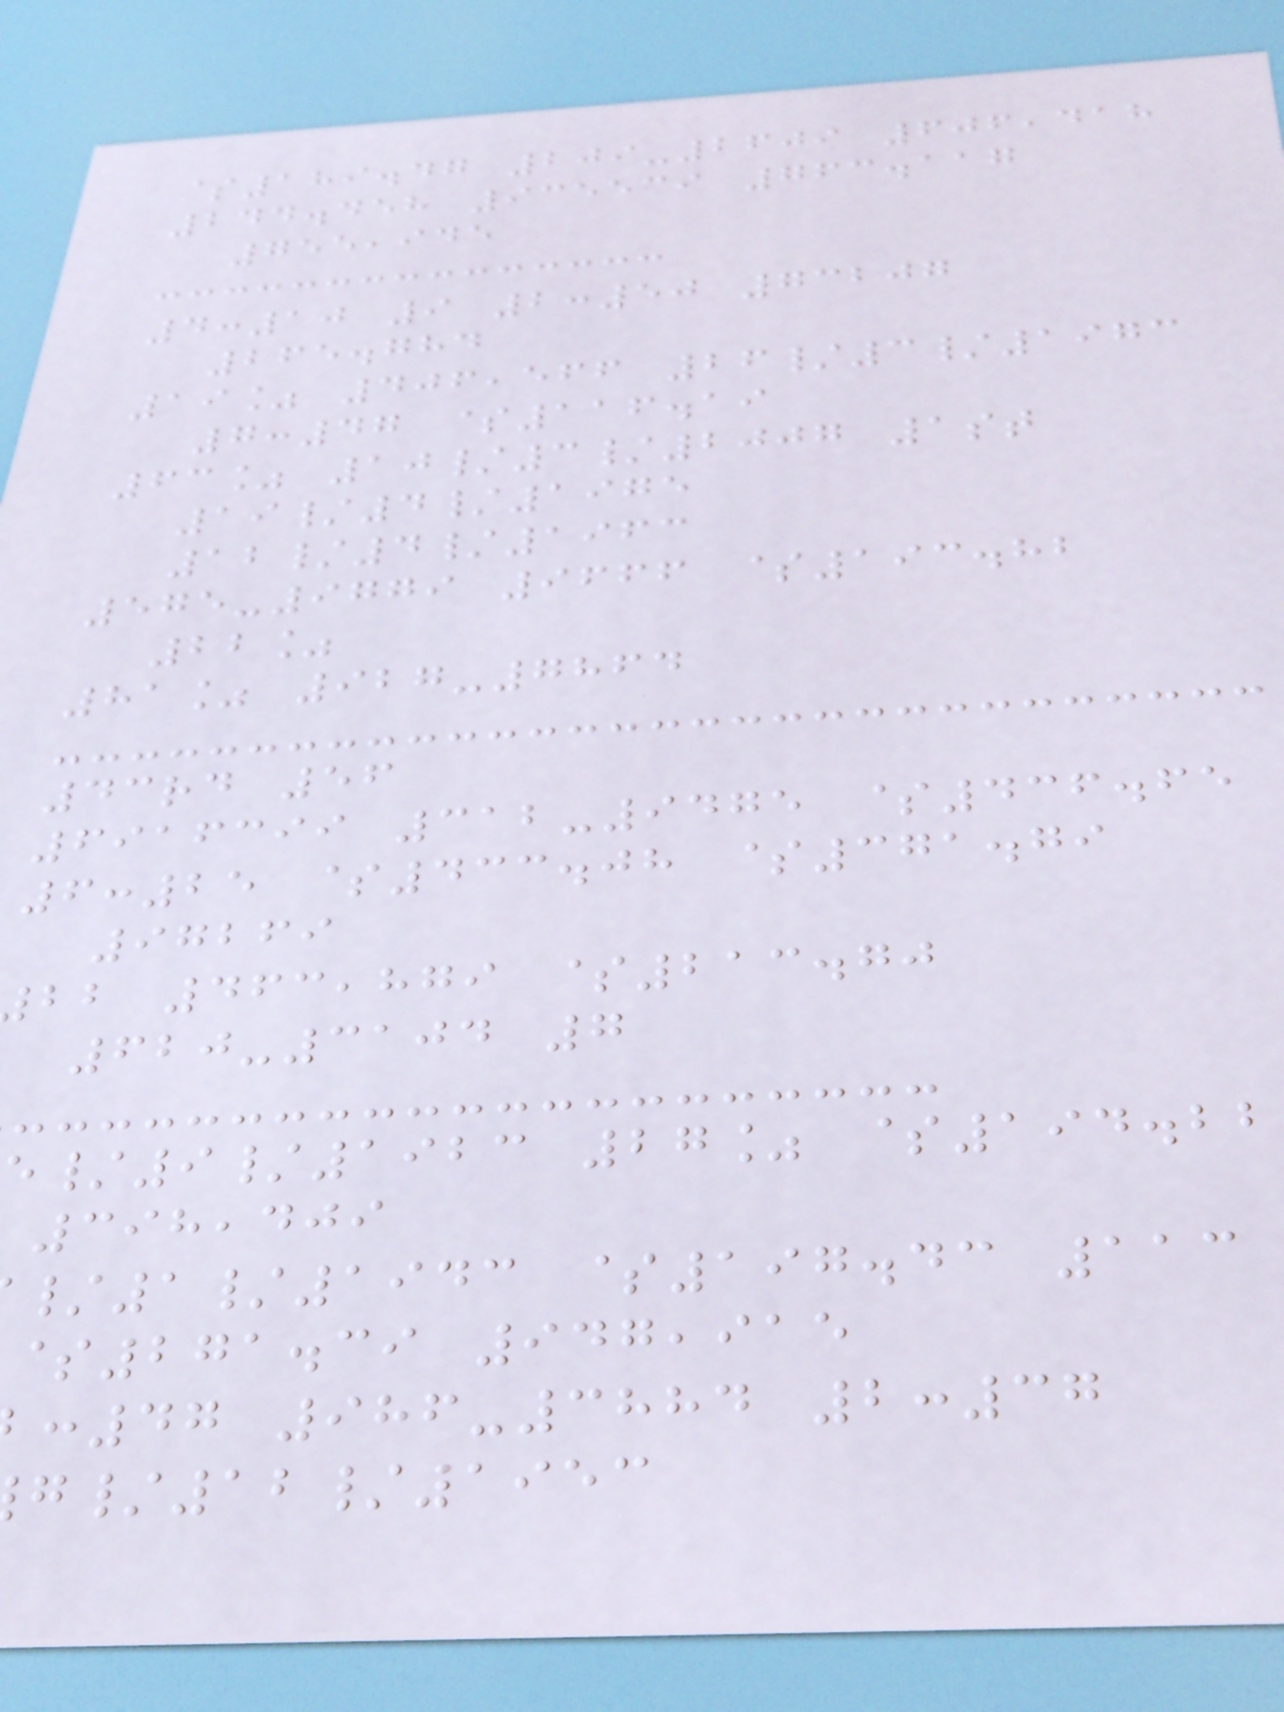$189.47 209-2609 606,418
244.458 935539 763.117
755,945
4:10 9 2:50 73207
265.784
19% 406,566 26/3/1973
7:47 $116.19
63% 10/3/2007 1st
19/4/1975
12/4/1963
575-9779 9666 $193.82
22%
81% 927-7864
43rd 56
6916399 312-9475 $436.65
6:25 $433.08 $371.79
97269
bb 463,879 $213.70
620-3104 7
/9/1923 27% $194.22
398,409
/1/1943 $197.43 113
$271.39 947,915
:47 986-3884 2:37
/12/1953
